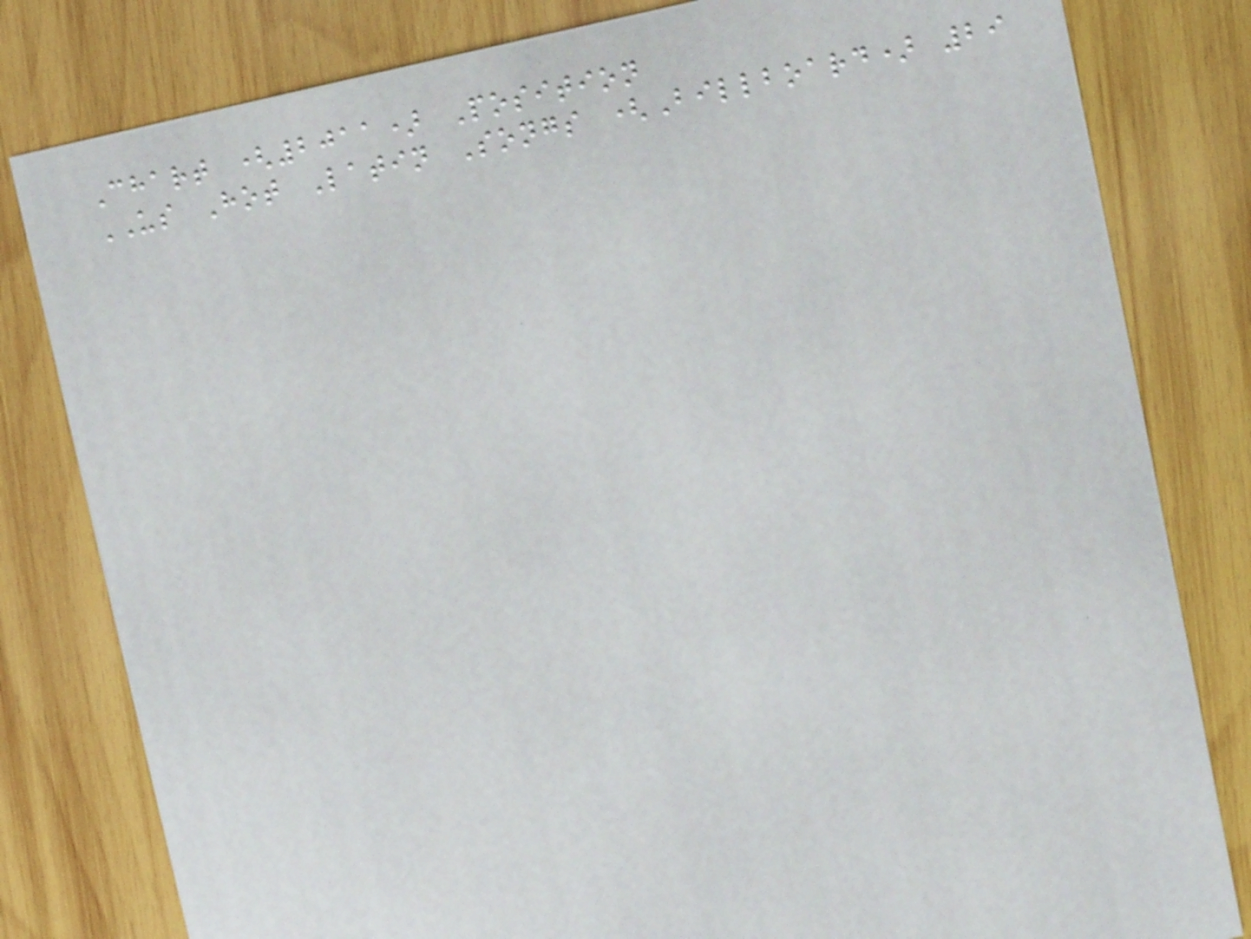Chart (2011) Position
US Hot Latin Songs (Billboard) 29
